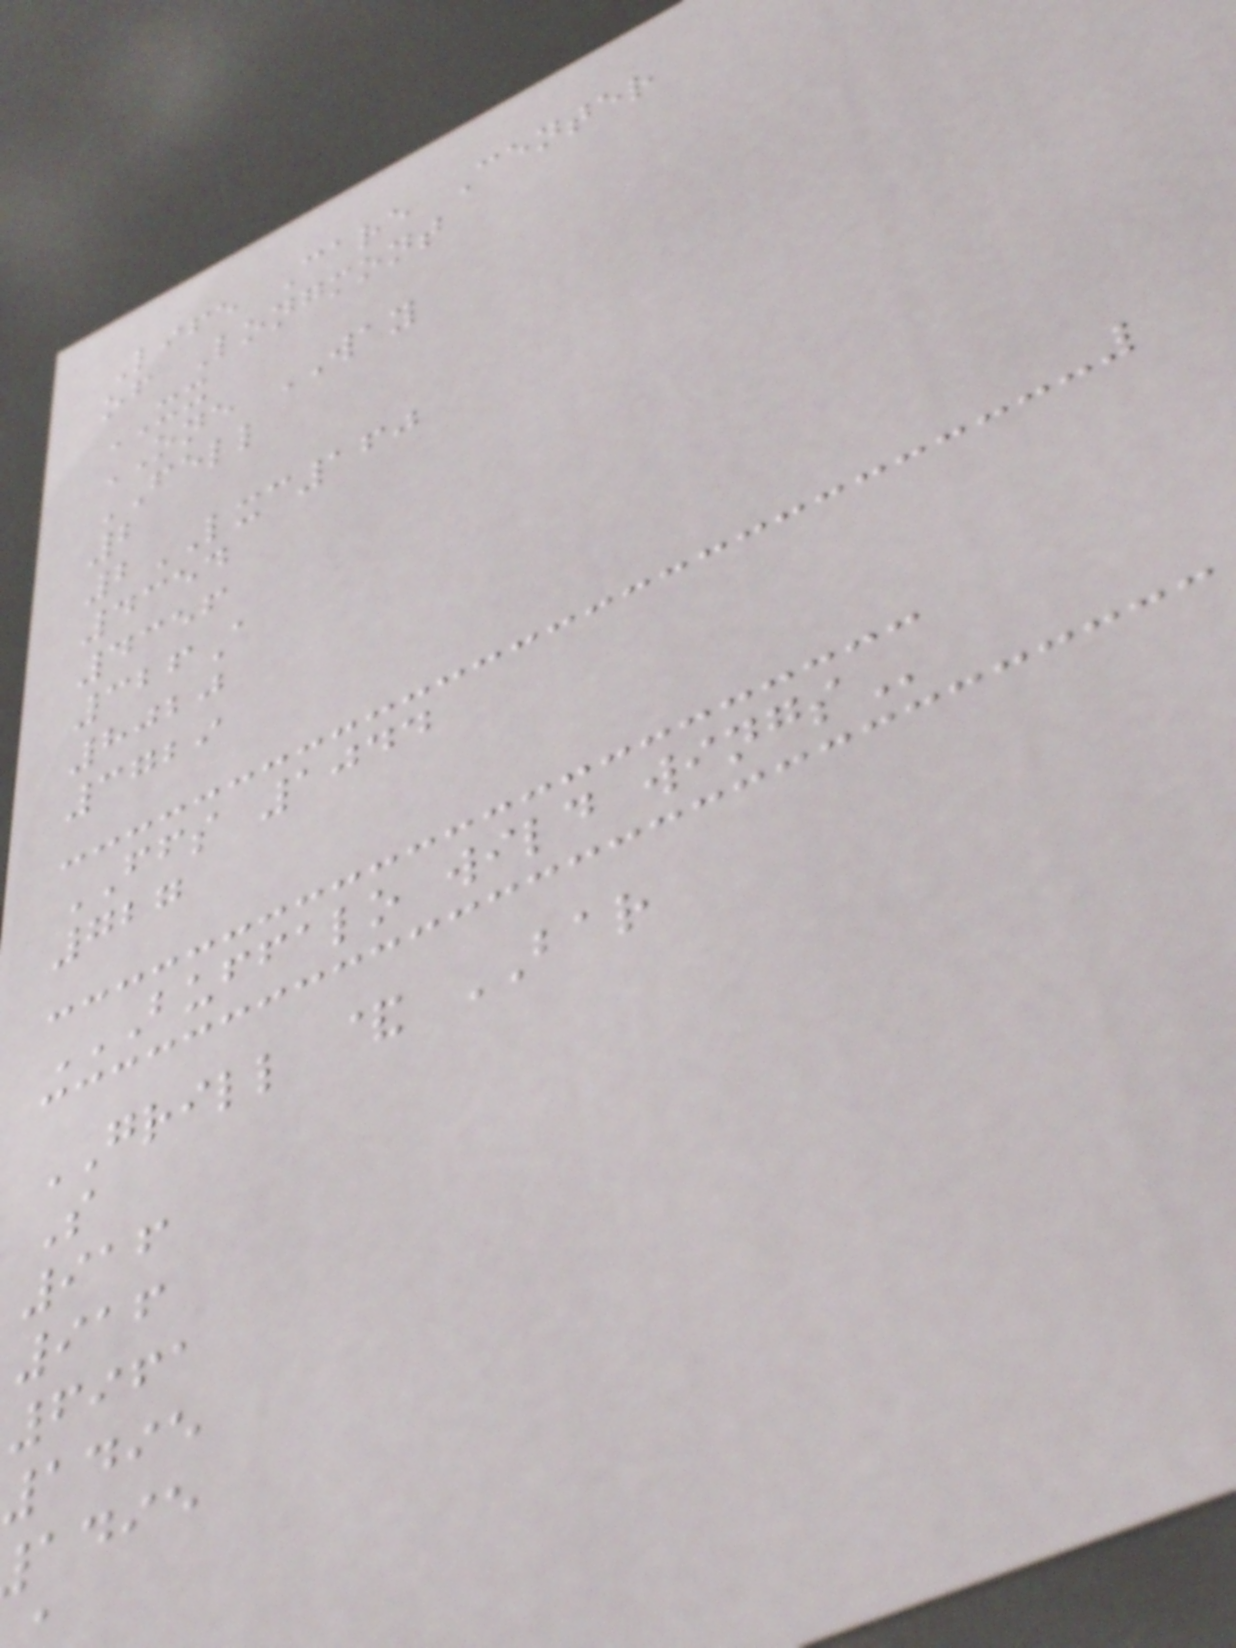Life Care Center
of Longmont
XX
ONE WAY
FELL
2
2LXC160
4354
4356
326A
8020
3729
FFS 1044
727
BUFFALO WILD WINGS
GRILL & BAR
S
916
916
6961
1495
adie
